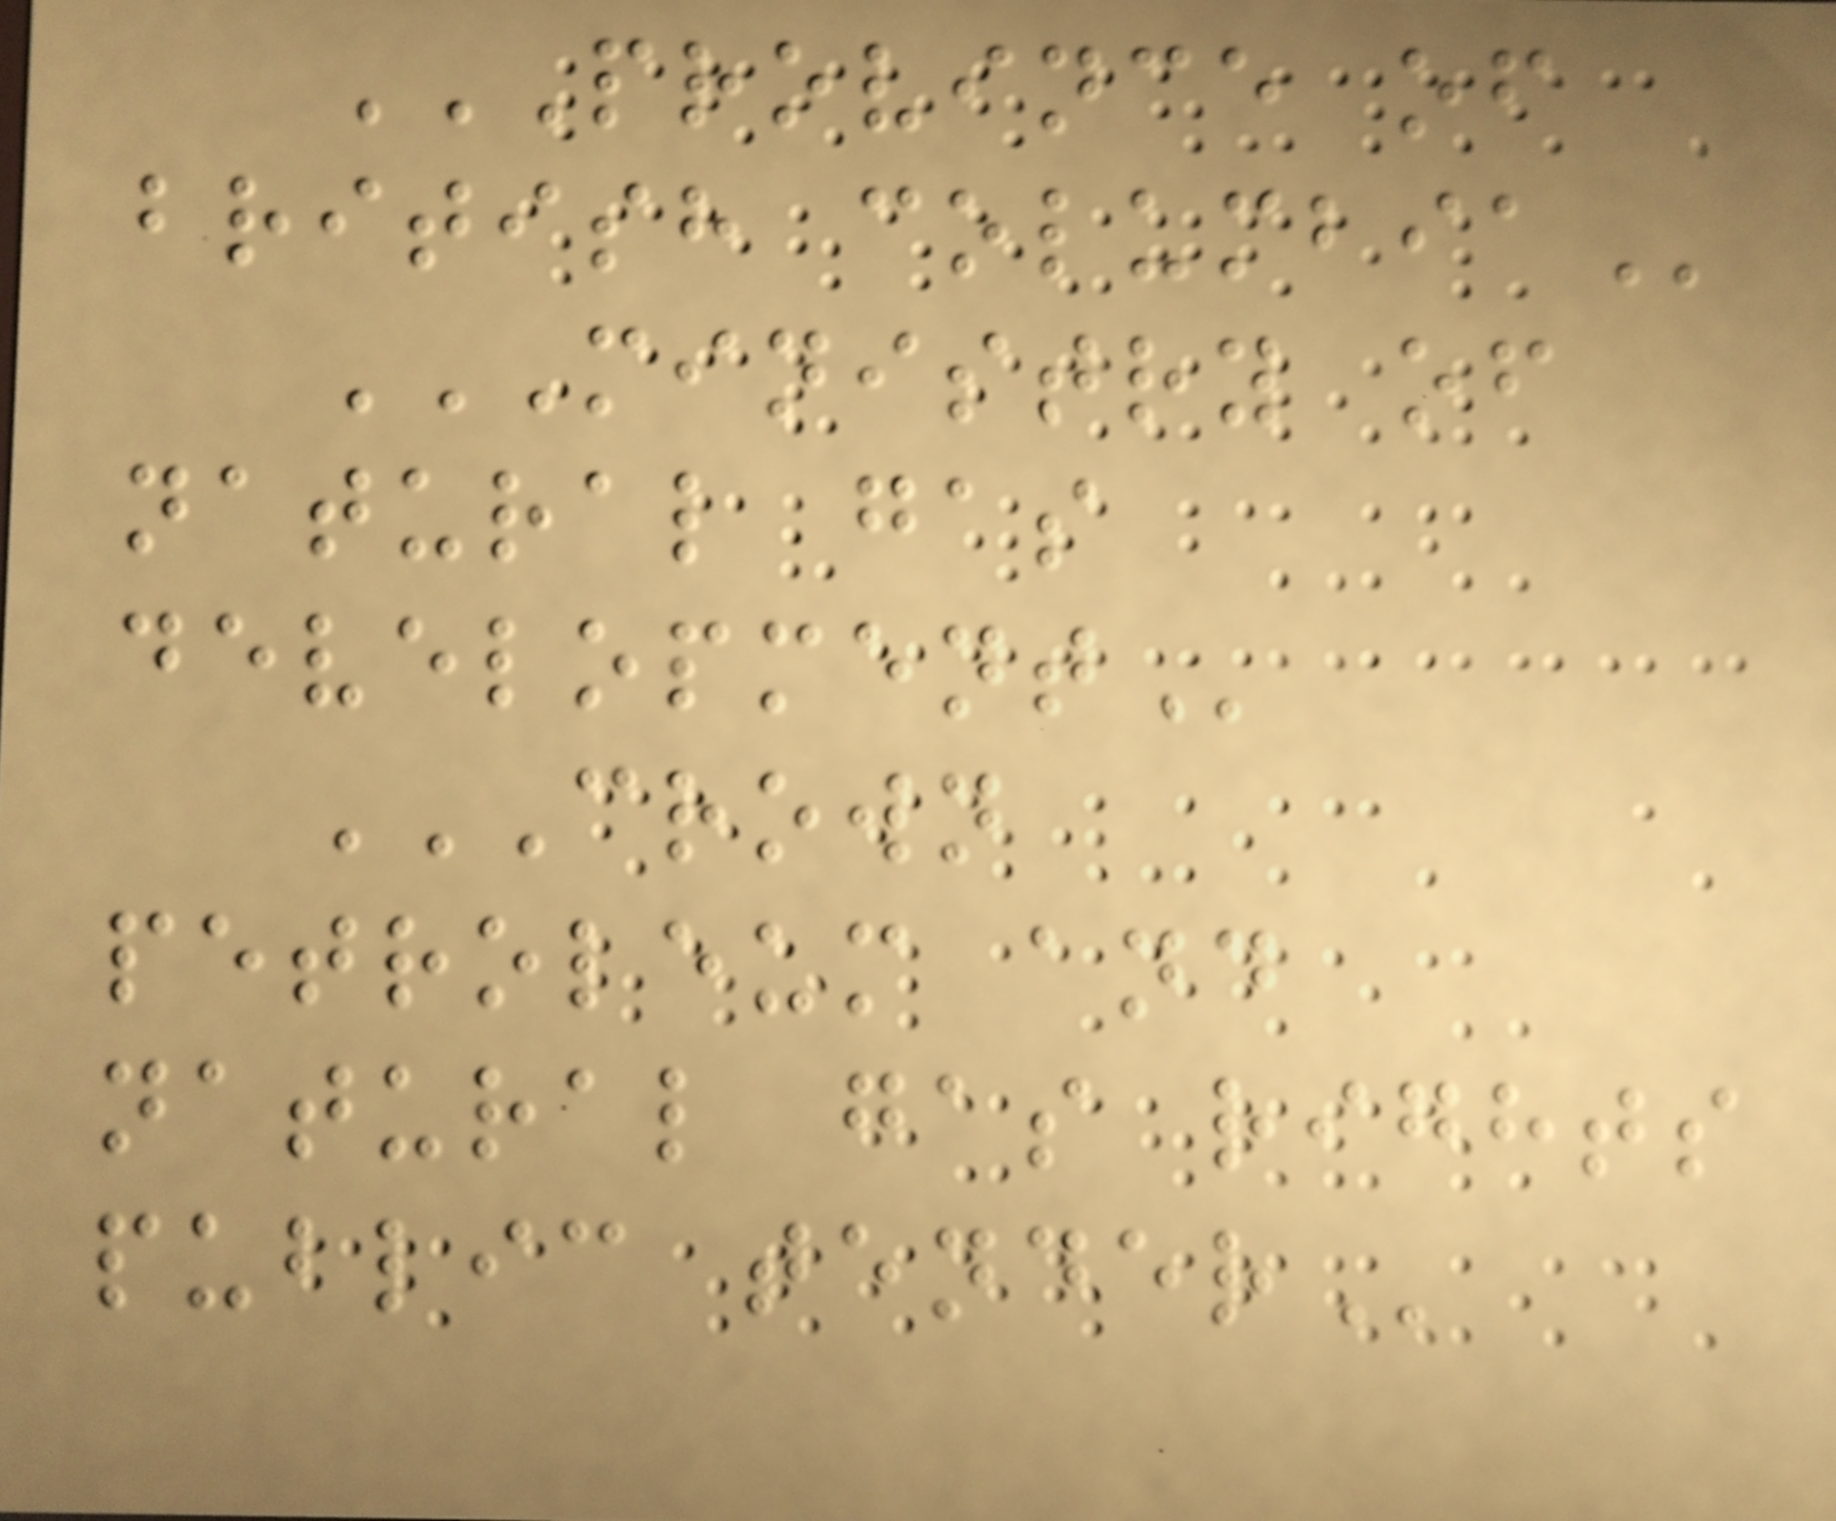PROVINCE OF
BRITISH COLUMBIA
MINISTRY OF
NATURAL GAS
DEVELOPMENT
CROWN
PETROLEUM AND
NATURAL GAS RIGHTS
PUBLIC TENDER
